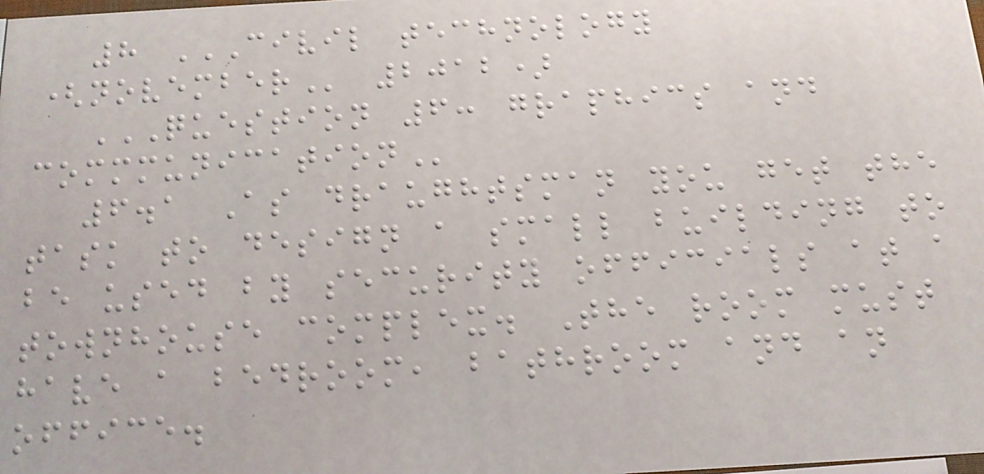8 CIVIL TECHNOLOGY
(NOVEMBER 2012)
QUESTION 6: GRAPHICS AND
COMMMUNICATION
6.1 As draughtsman you get the
task to design a small building to
be used by security officials at a
townhouse complex. The room must
have a bedroom, bathroom and an
office.
